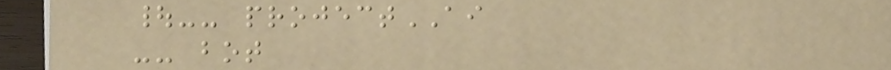|-- projectAI
-- bot
